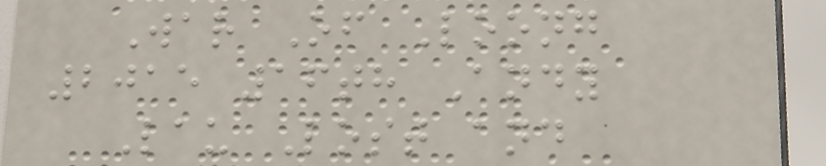War Of Loong
2015 16th Andy
Lau Lost and
